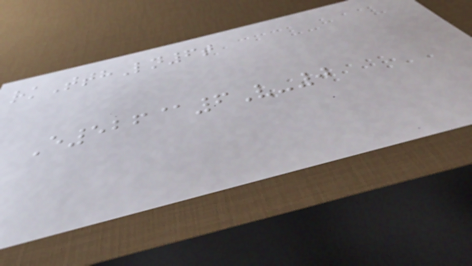rkTthLn6t
E526@6V-0
